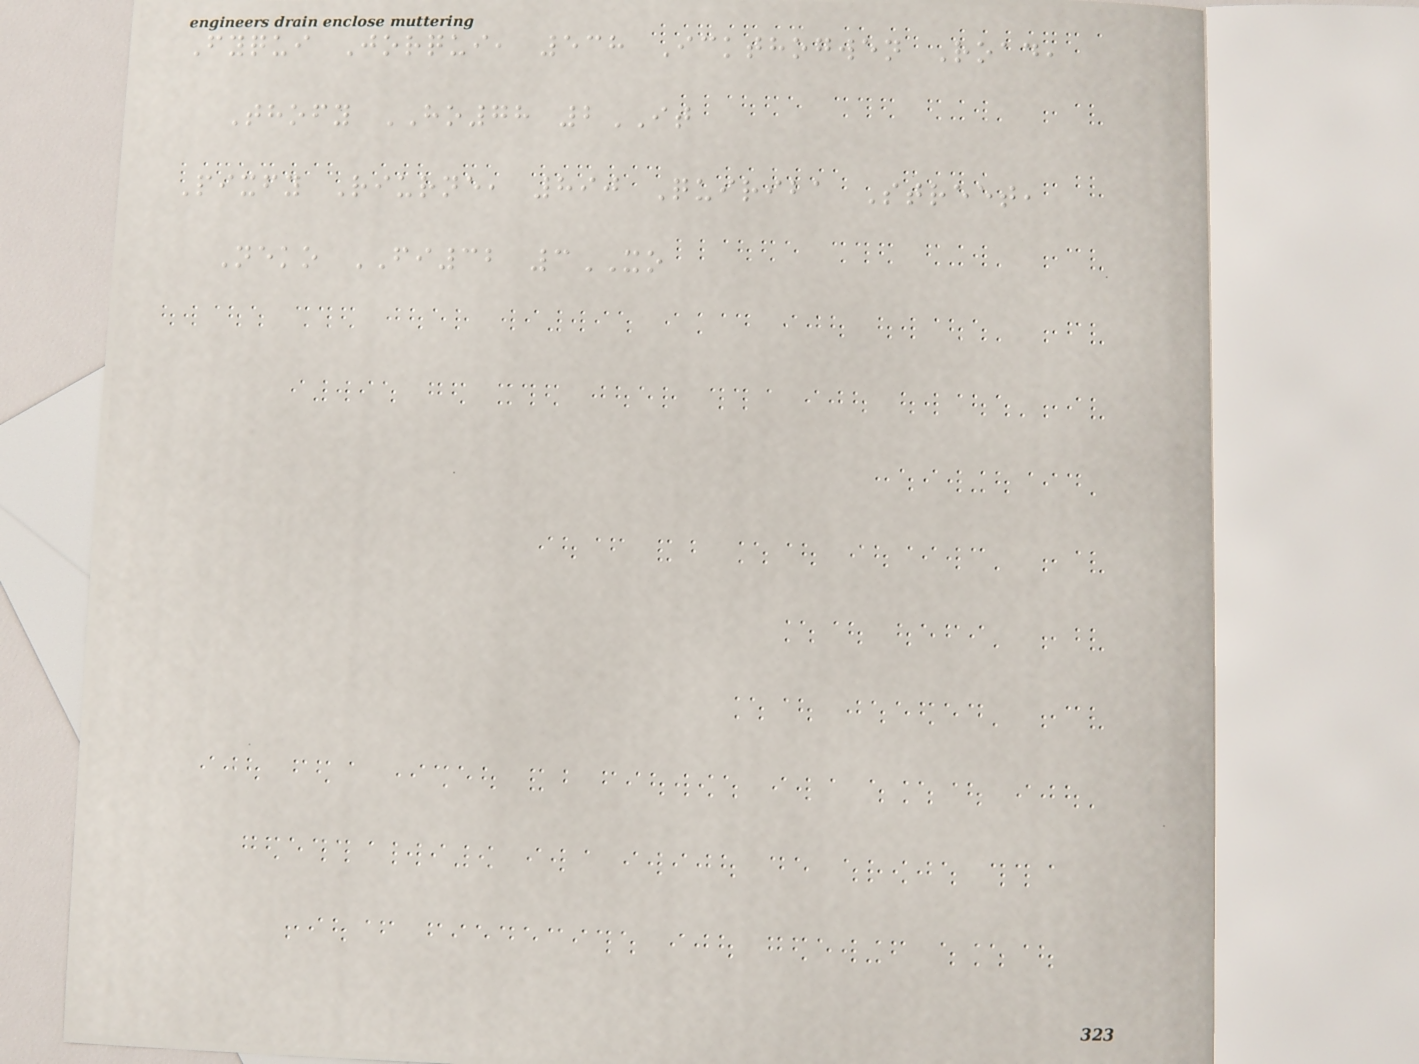Fyqui Jorqui, 538 Ickthogwen Road,
Thofy HO78 2IT
Pixfy Riurne, 890 Quiriba Street,
Neko FI32 3XO
